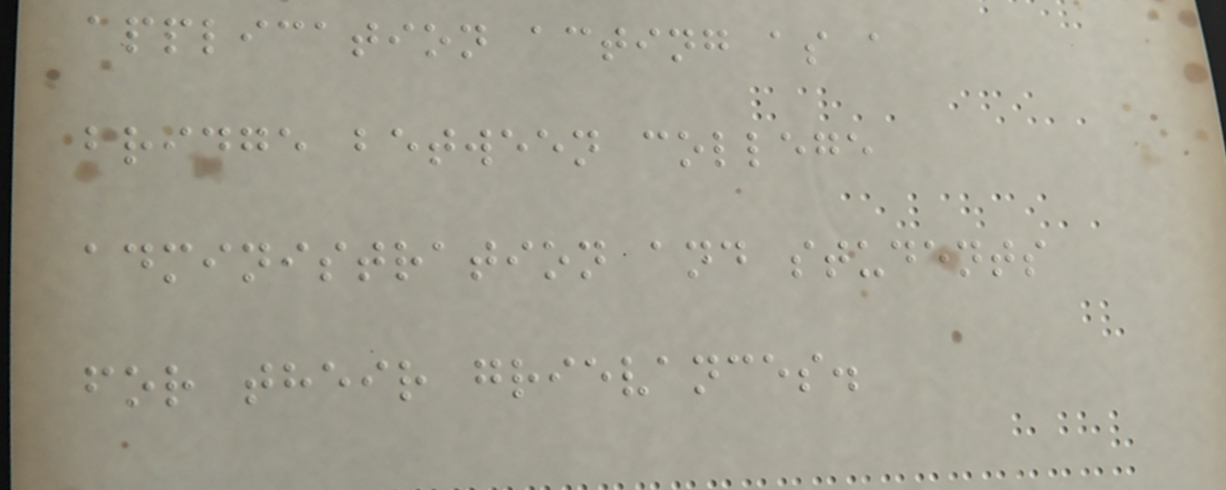application acting as a
bridge between college
administration and students
for their grievances.
